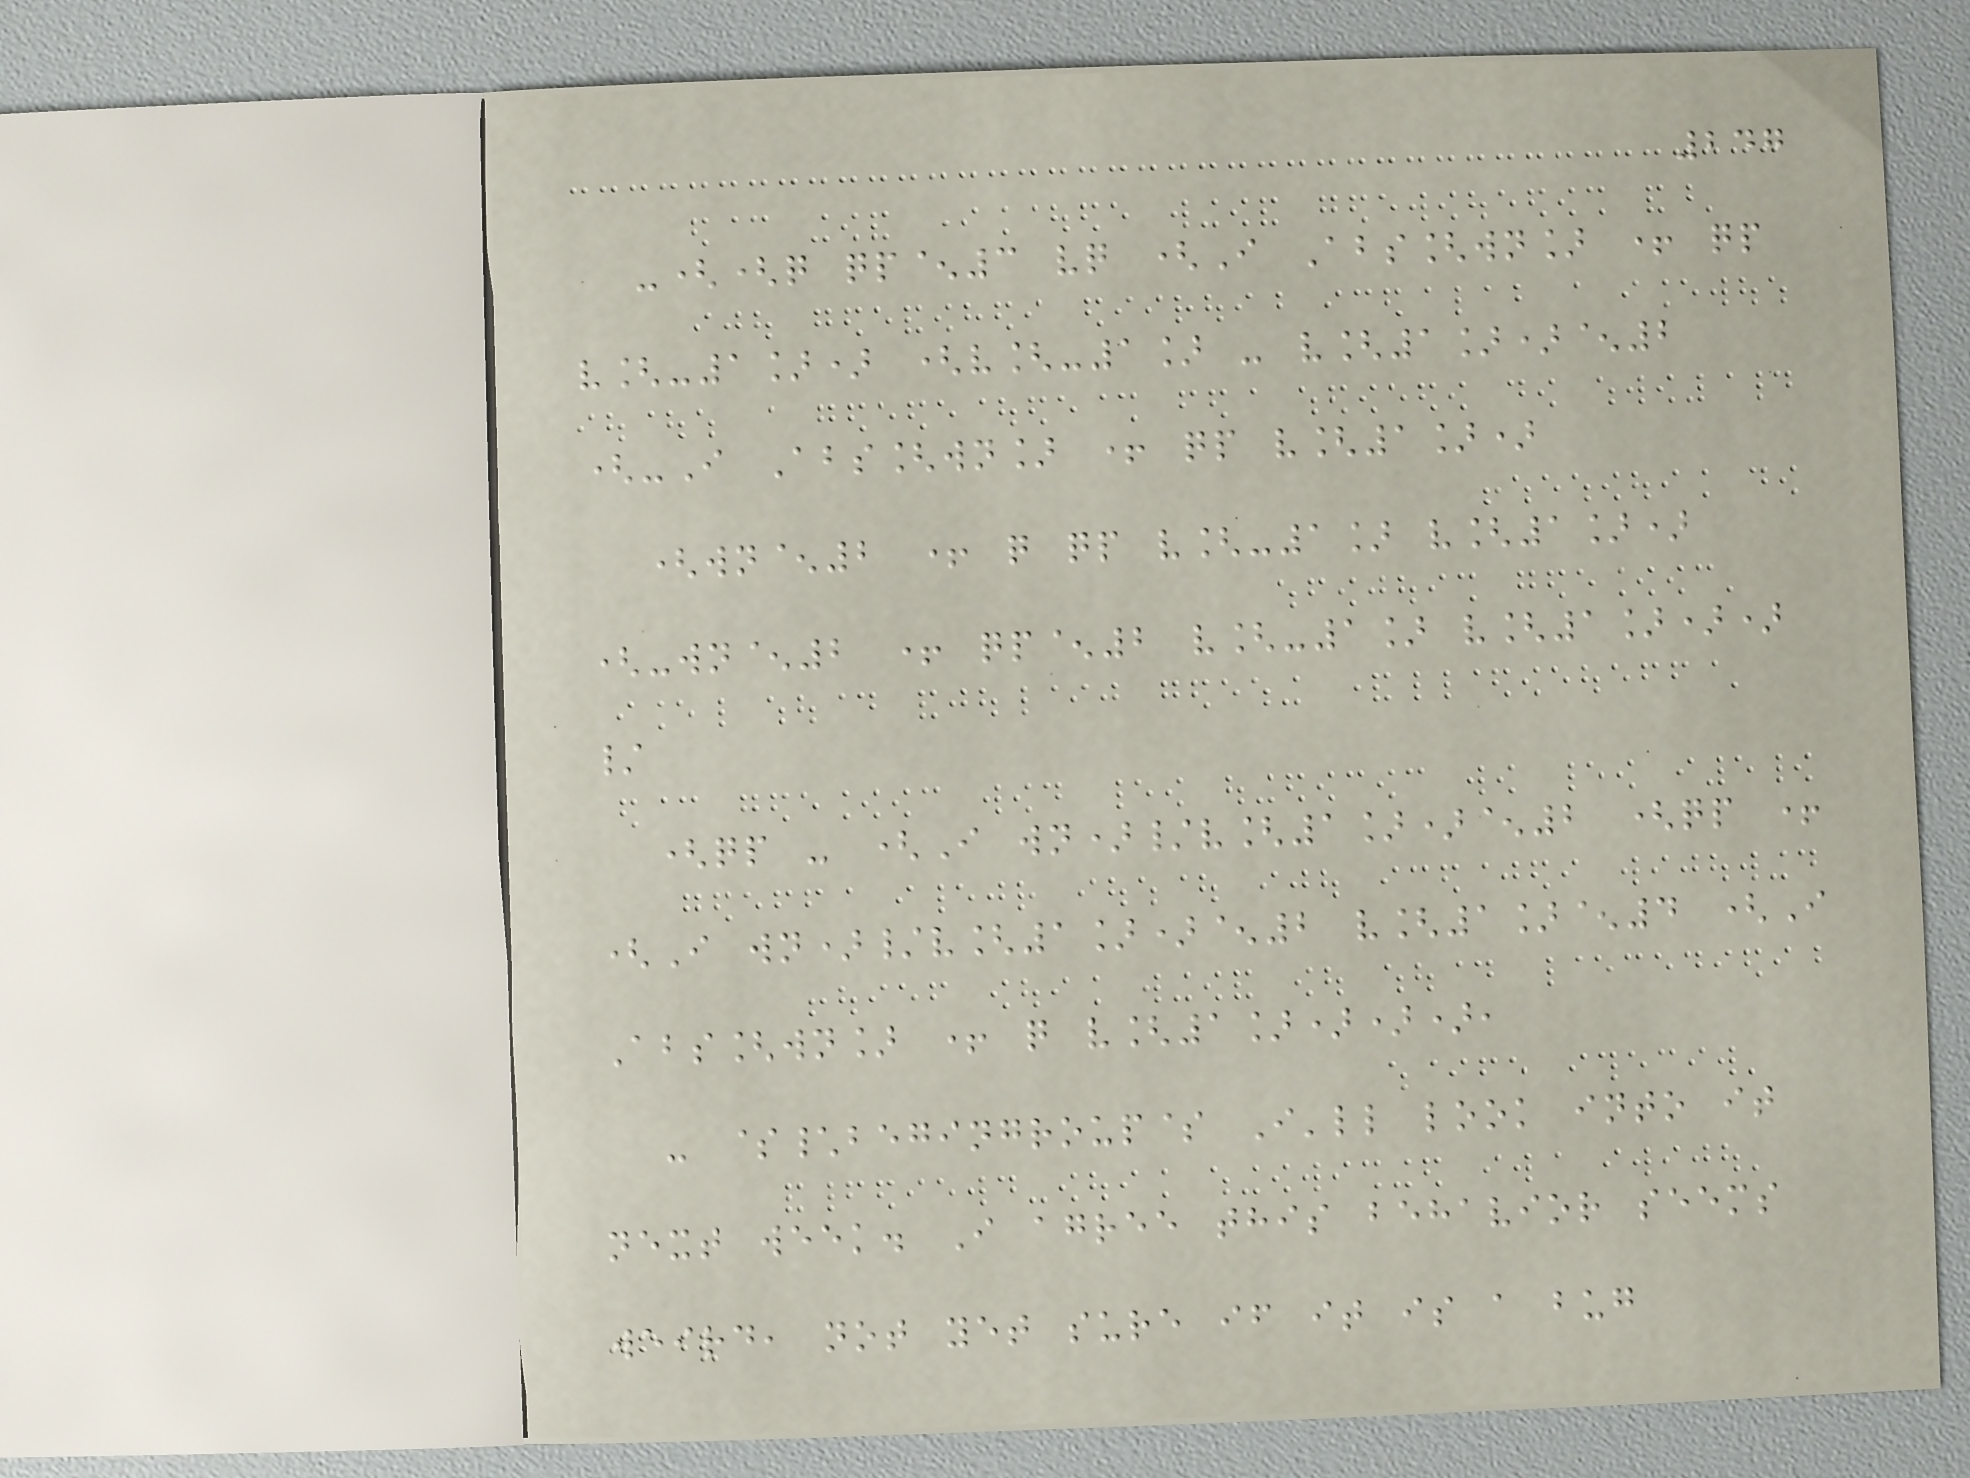247
-((q qp^3 vq (I Abs[wn] + qp
v[-1]) (v[-1] - v[1])^2
(-I Abs[wn] + qp v[1])
(wn^2 + q qp v[-1] v[1])
(-wn^2 + qp^2 v[-1] v[1]))
/
(qp - (I wn)/v[1])^2 (qp +
(I wn)/v[1])^2 v[1]^4 (I
Abs[wn] + q v[1]))),
- $\begingroup$ I'll look into it
next week. I agree this behavior seems
weird, not yet sure if it is a bug
